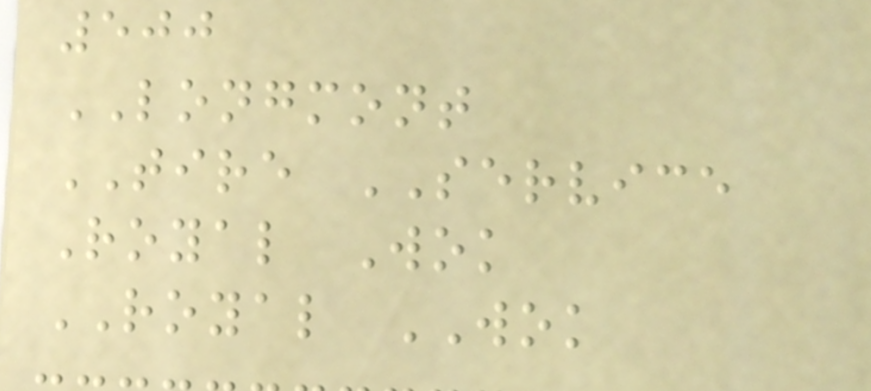500
LONGMONT
TIRE SERVICE
Royal Wok
ROYAL WOK
